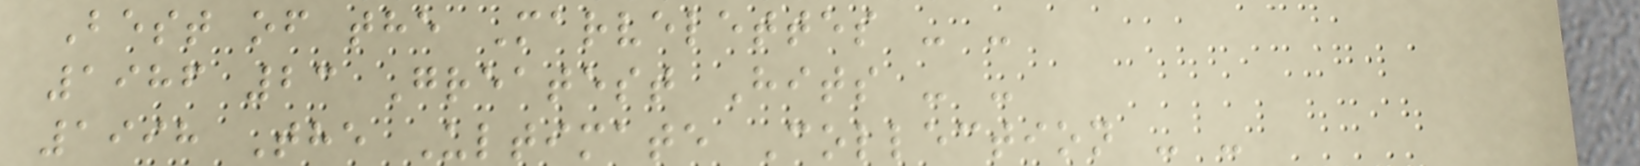Best of the Marvelettes - -
1986 23 Greatest Hits - -
1998 The Ultimate Collection - -
